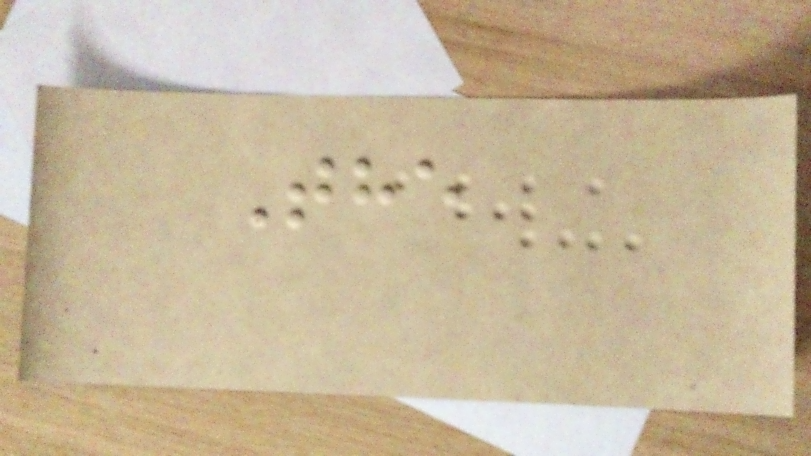The
